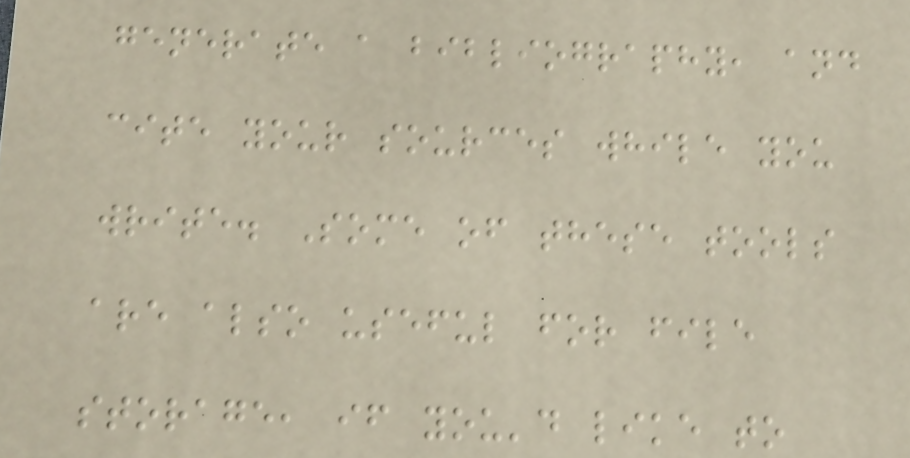generate a bibliography, and
cite your sources while you
write. Some of these tools
are also useful for file
storage, if you'd like to
